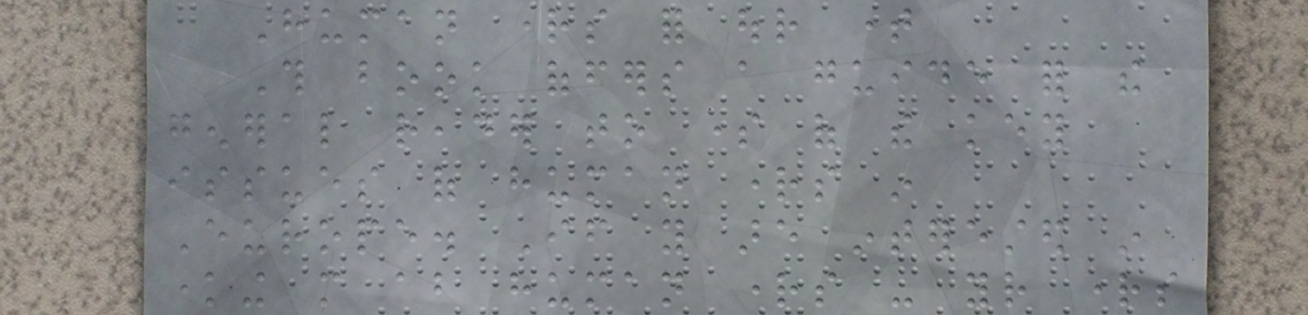Human rights for our time
This book offers a guide for the
general reader to some of the key
issues of human rights in
Europe. If you are interested in
knowing more about human rights - your rights
